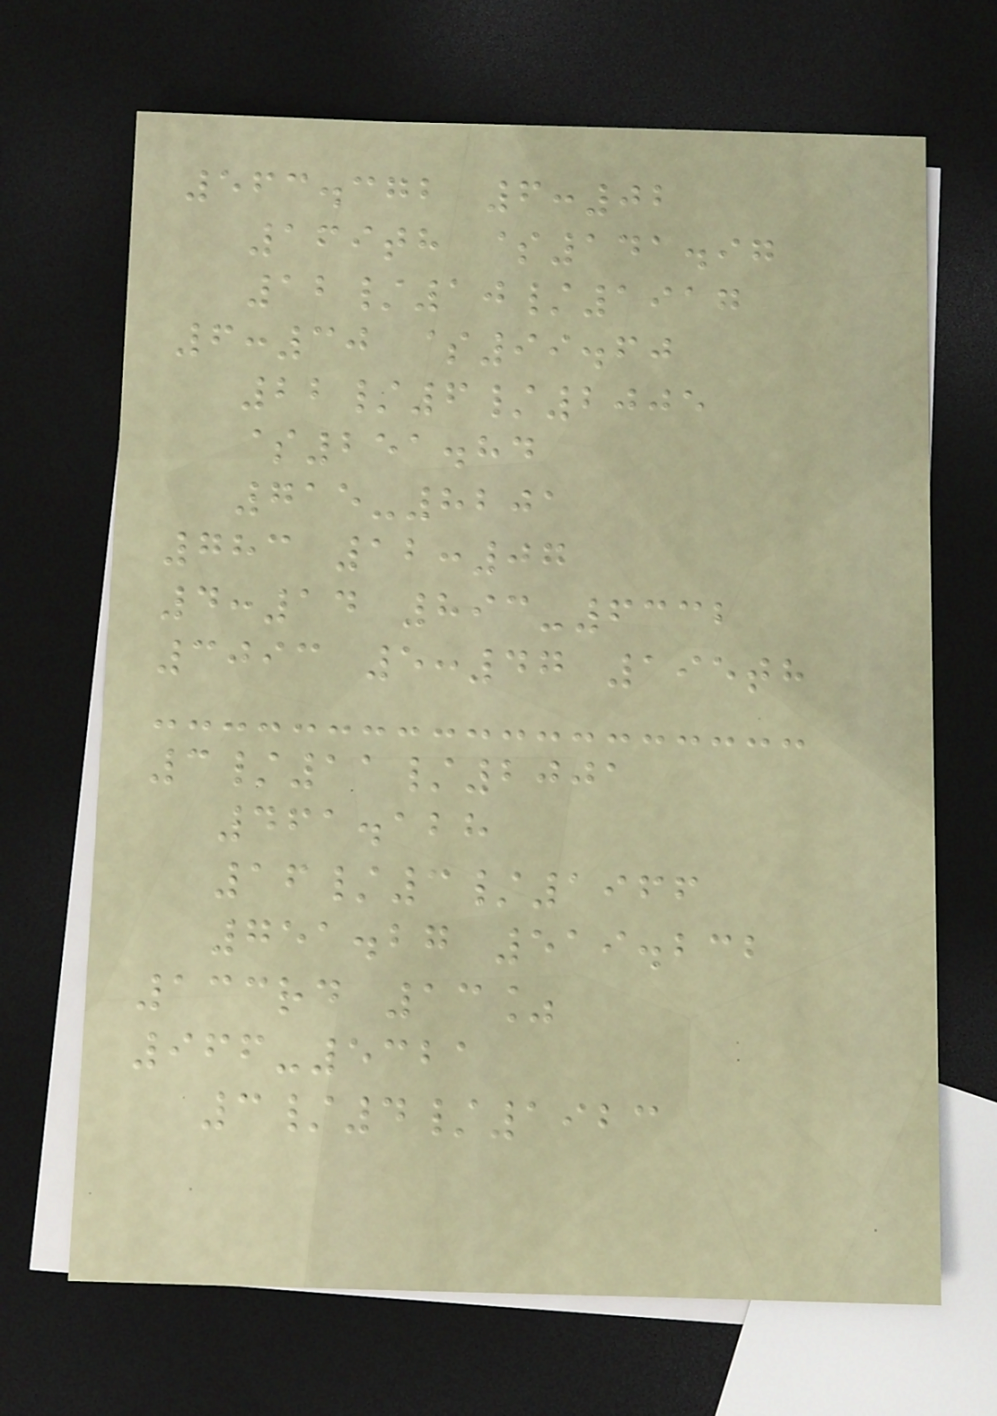563.372 6:02
169th $141.97
12/10/1917
6:30 $99.60
22/6/2005
$251.84
715-8201
783 12:07
4:14 893-6332
3093 5:47 195th
3/11/2001
461.128
16/3/1966
751.27 519.232
133rd 13%
966-5321
3/4/1923
